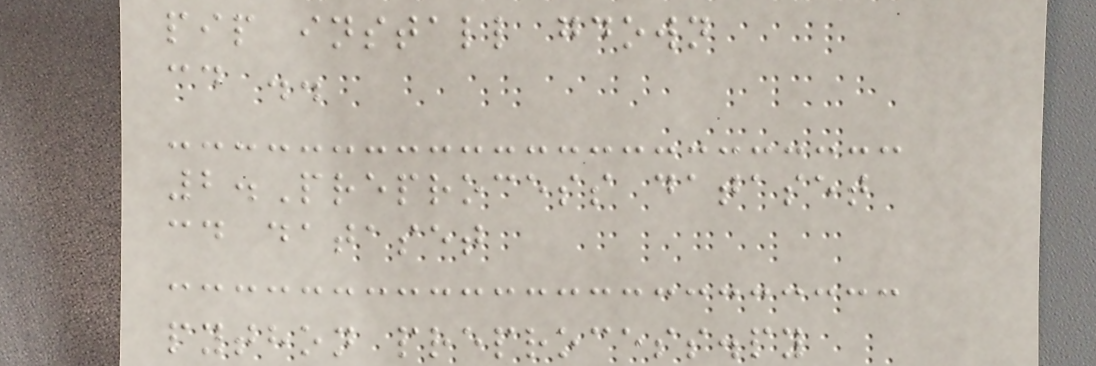pip install gdown
cd ..
2.Preprocess dataset
cd dataset
python preprocess.py
